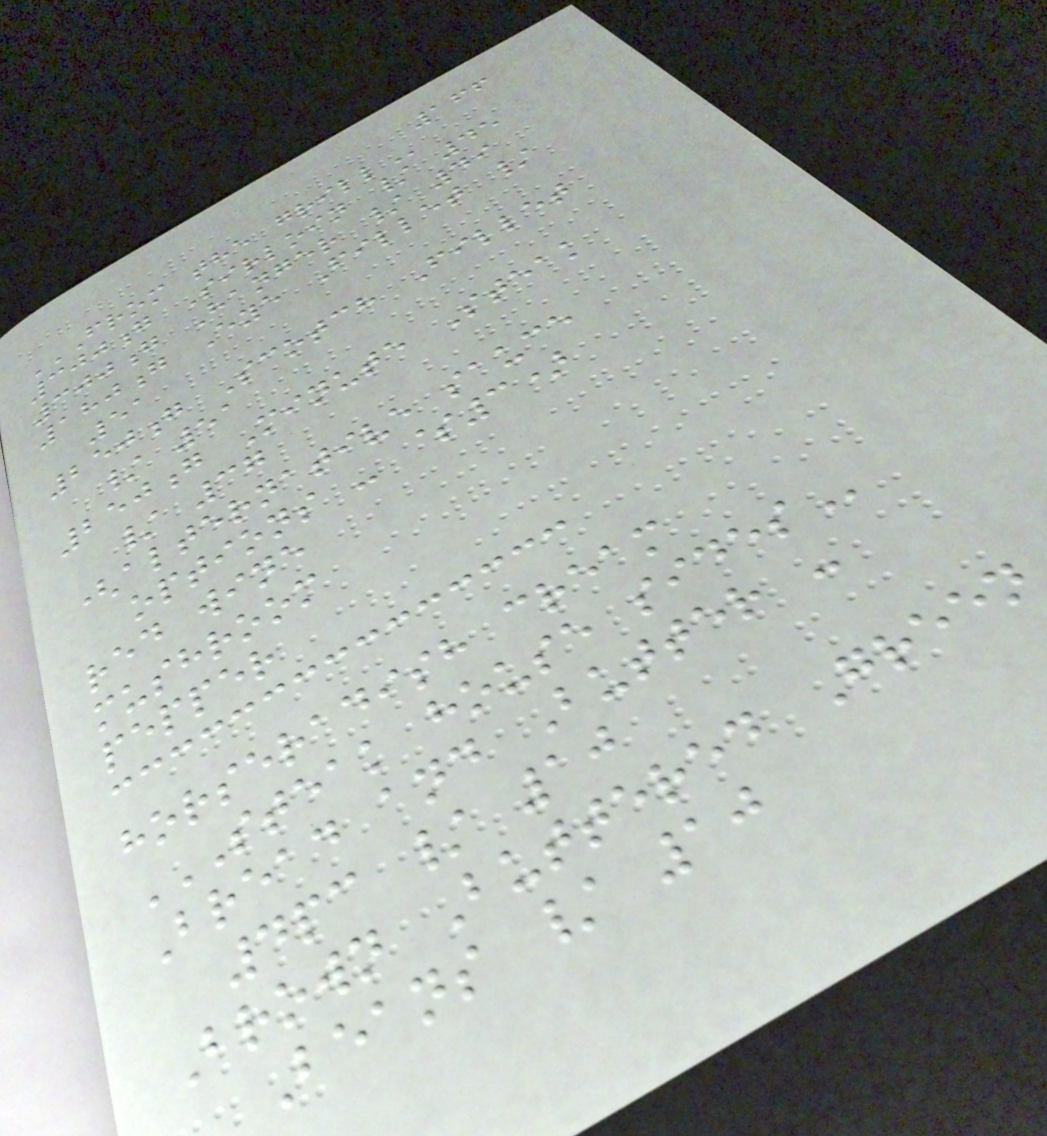166
FROM THE GRILL
300g Sirloin / 45
300g Hanger / 49
180g Eye Fillet /
51
250g Scotch Fillet
/ 51
250g Minute Steak
/ 37
(alternative sauce
options - $3)
red wine
mushroom
pepper
horseradish cream
STEAK HOUSE SIDES
Bread and Butter -
4pc / 10
Brown Buttered Green
Beans / 10
